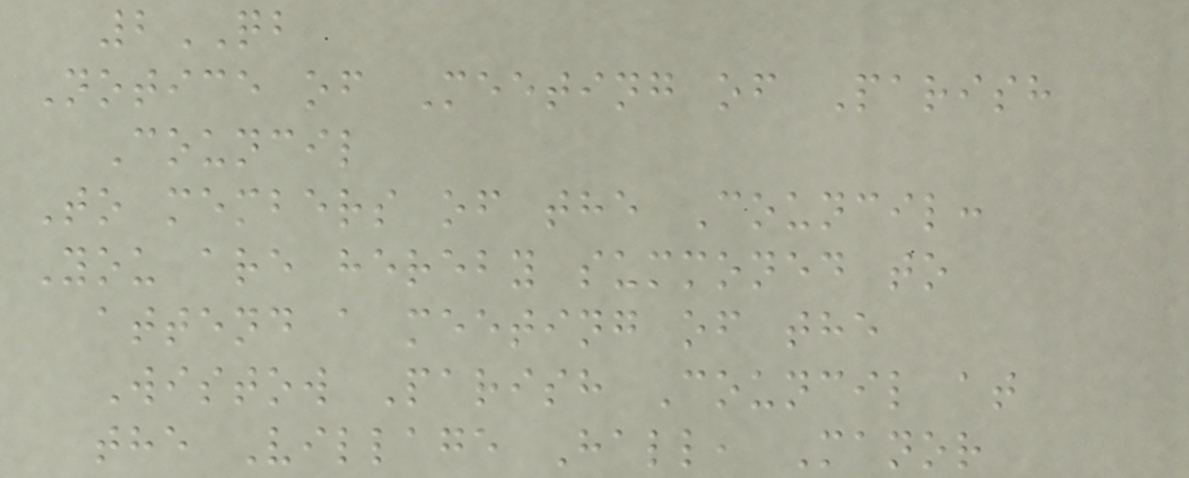2QB
Notice of Meeting of Parish
Council
To members of the Council:
You are hereby summoned to
attend a meeting of the
Wistow Parish Council at
the Village Hall, Manor
